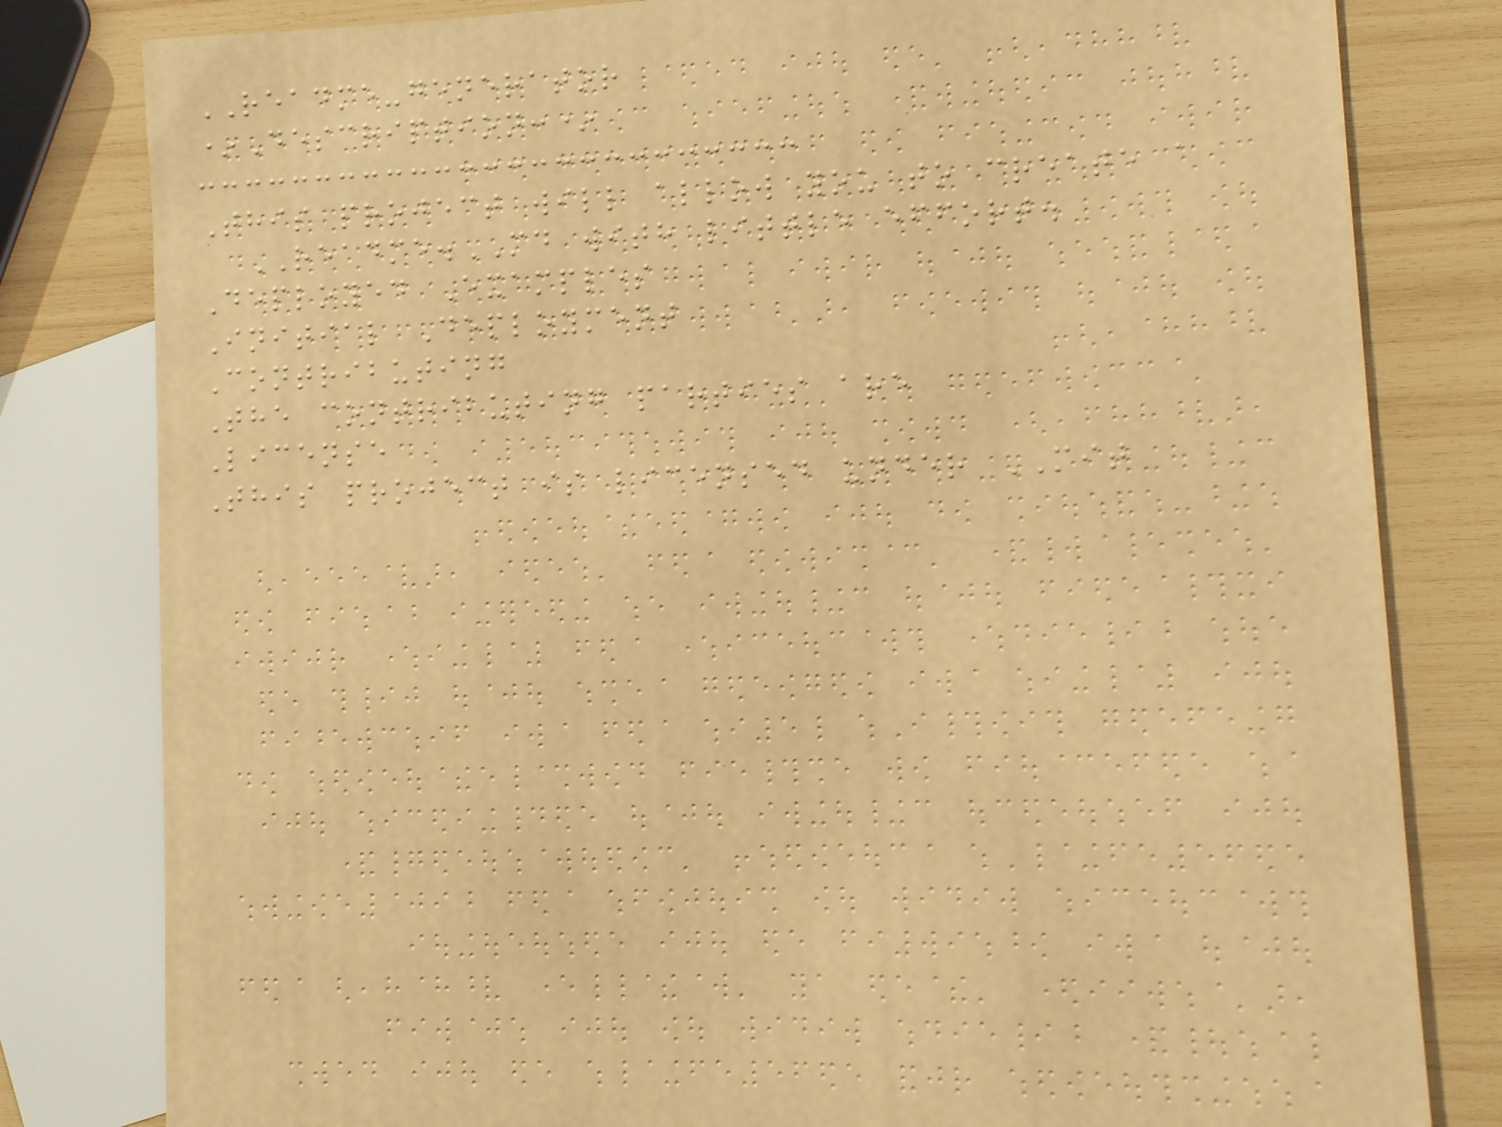README-generator
*Description:*
This project will allow you to create a
README.MD with little effort.
Deployed Examples
Initial Deployment
Contributing
The contributing parties are
License
This project is licensed under MIT
